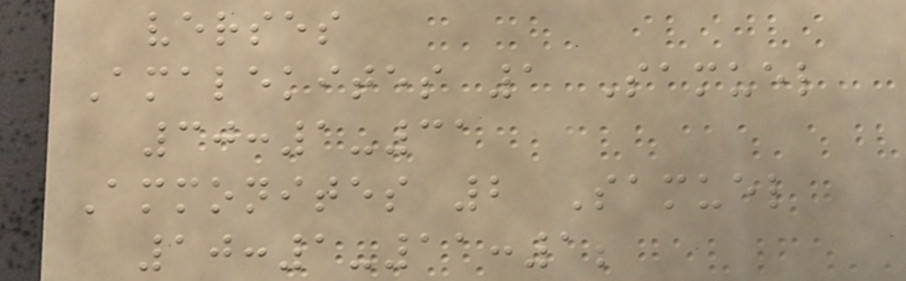verses
Amalekites 1 Samuel
30:1-31
Ammonites 2 Samuel
10:1-11:1;
